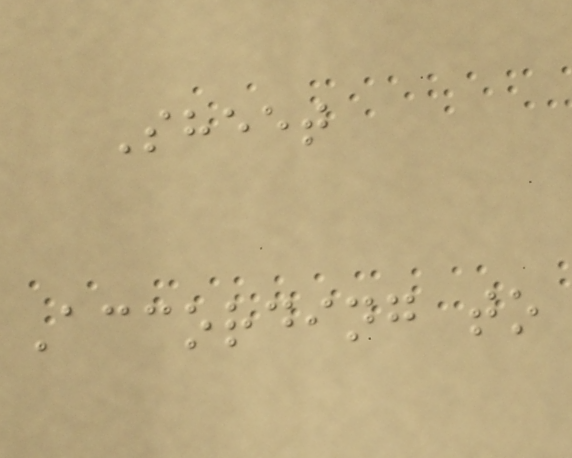Sheet
According to
